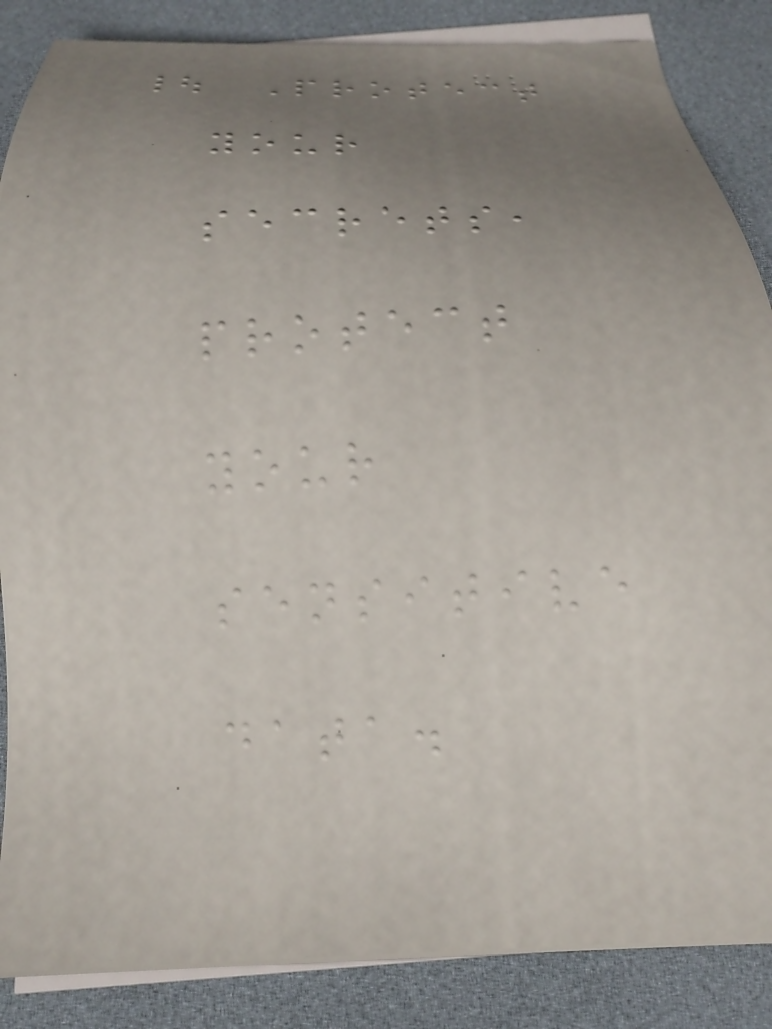| Protect
your
secrets,
protect
your
sensitive
data.
